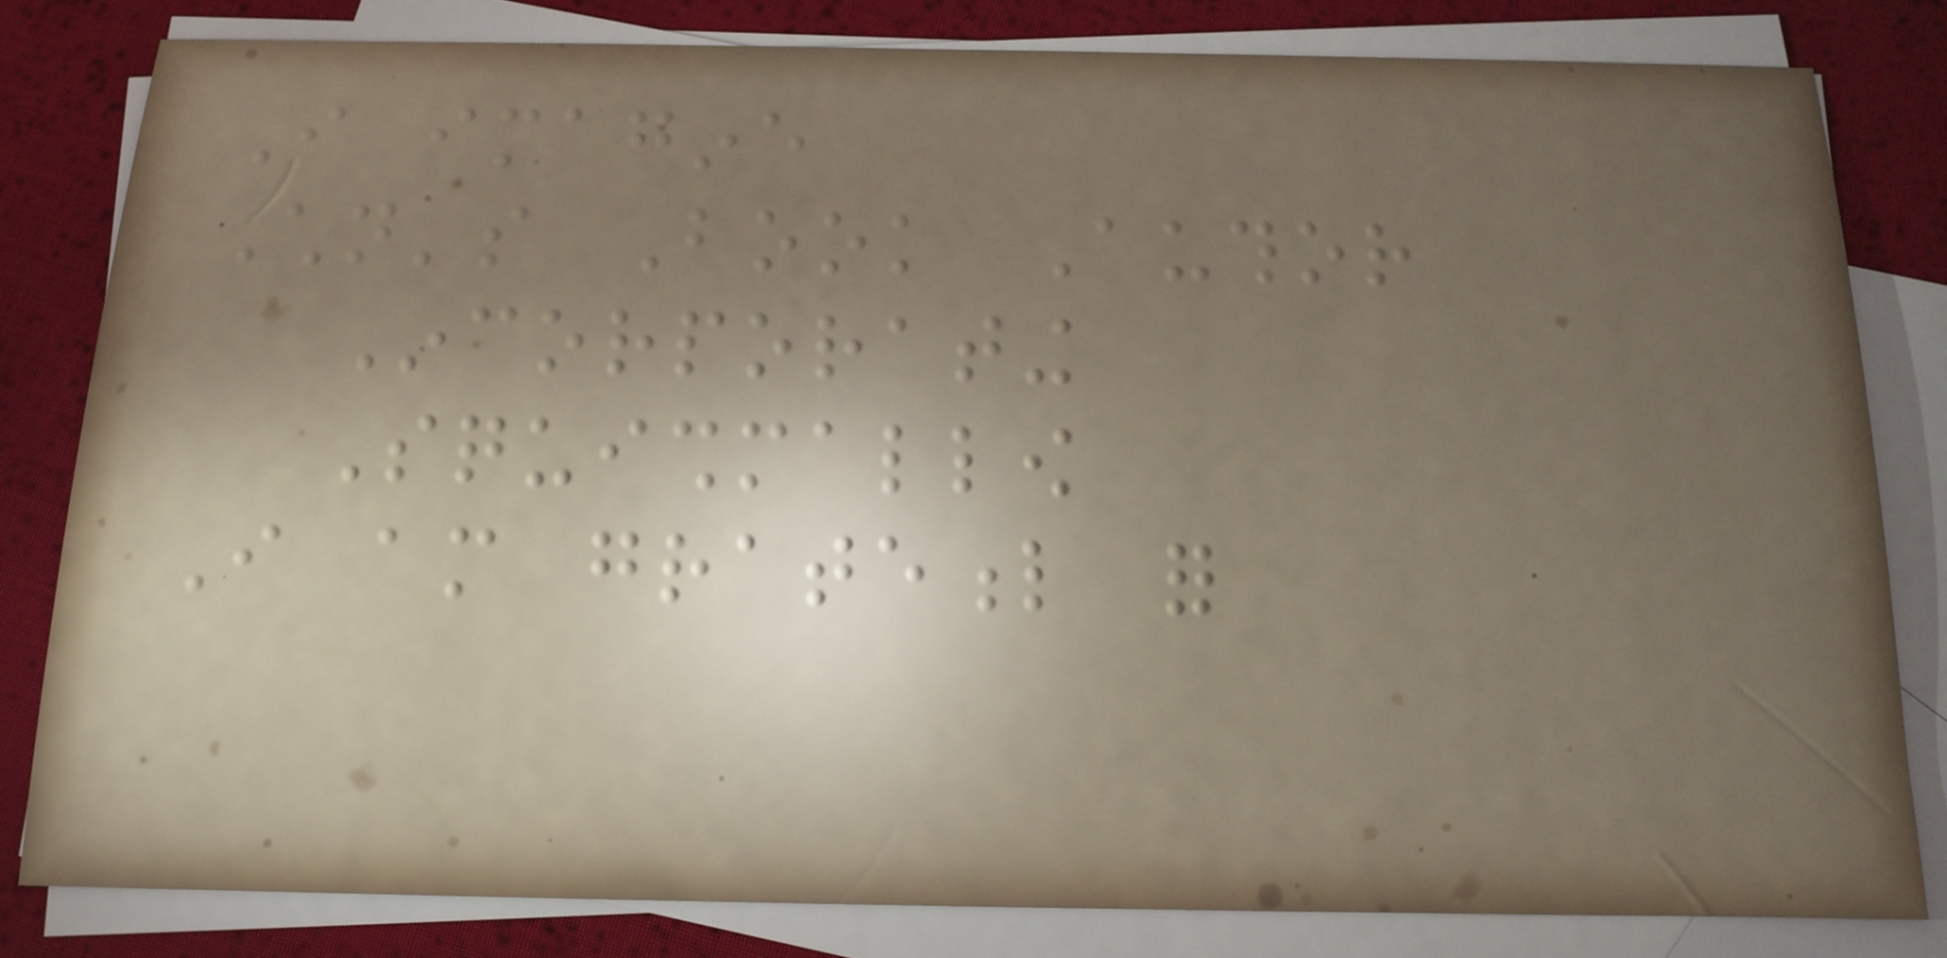I imagine
Children's Book Author
Incorporating
Squishmallow
I am grateful for
